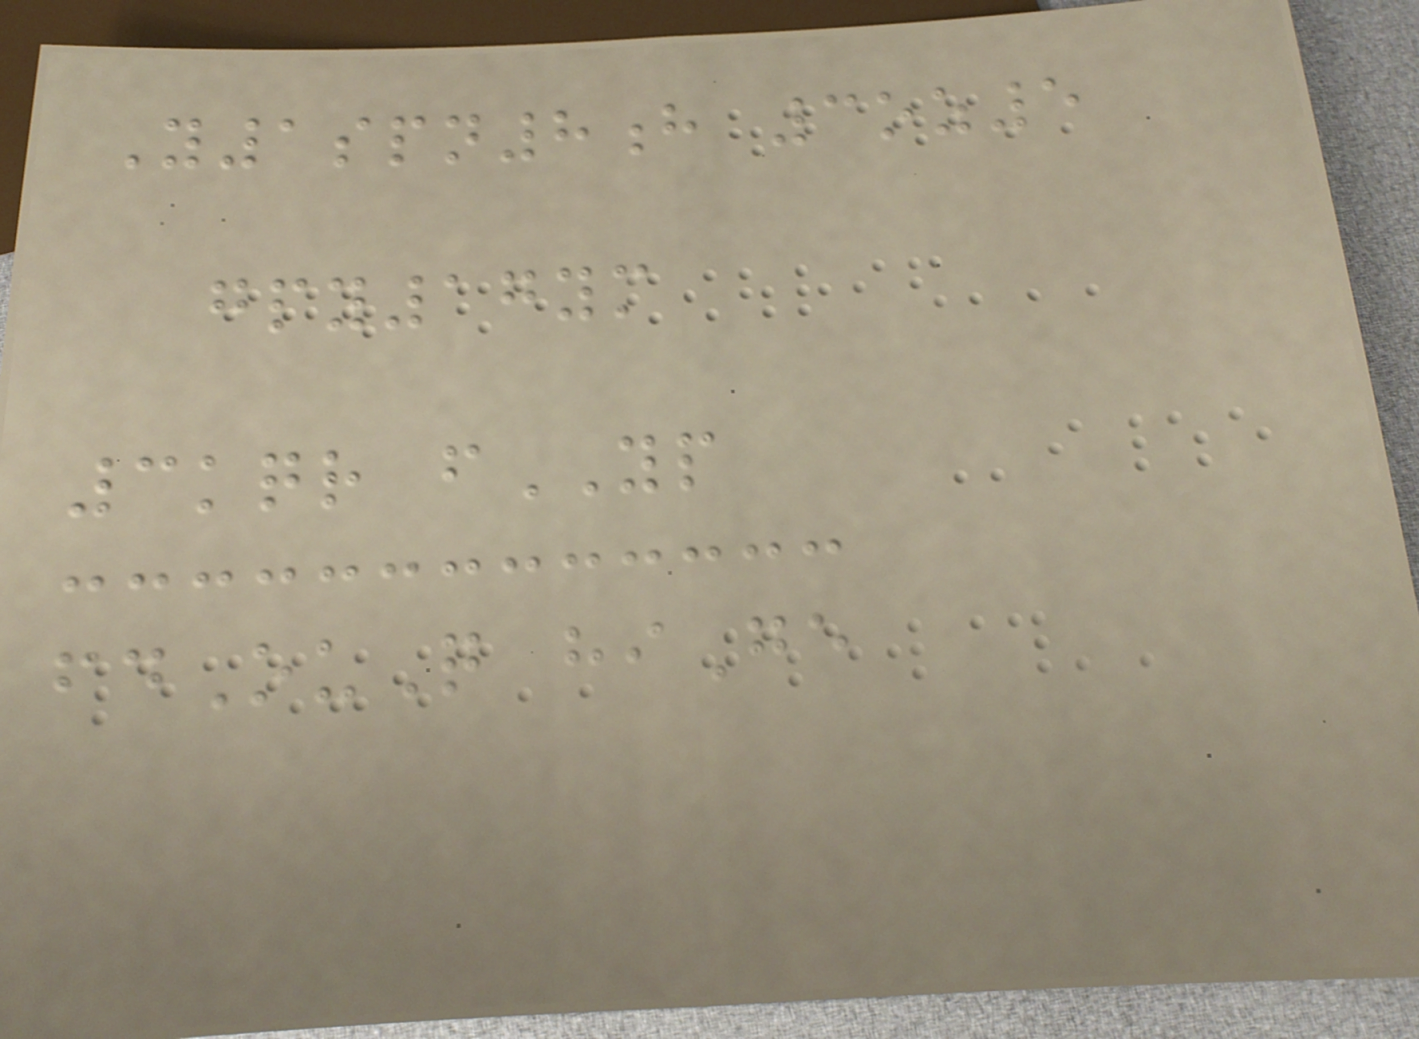Y1spn8h 3oz5
gpy17ym
3kqr fYP
fdOuQ hiGe
